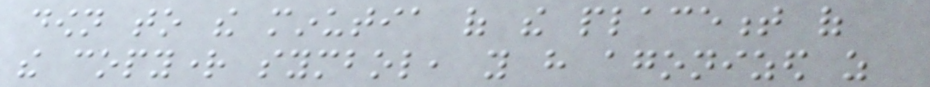down to the minutia of the placement of
the copyright symbol, you have agonized as
